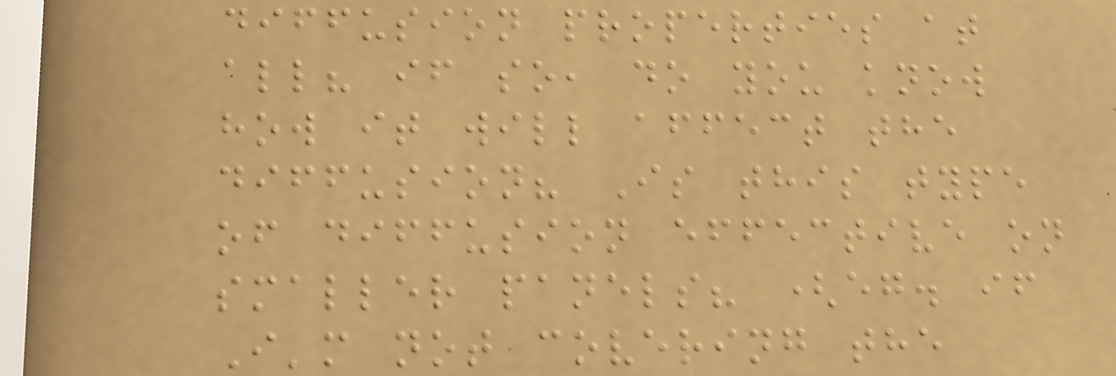diffusion properties at
all? if so, do you know
how it will affect the
diffusion? Is this type
of diffusion effective on
smaller panels? (eg. if
I'm not covering the
